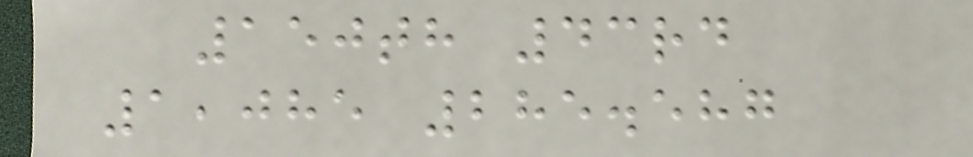150th 43rd
1,085 285.587
